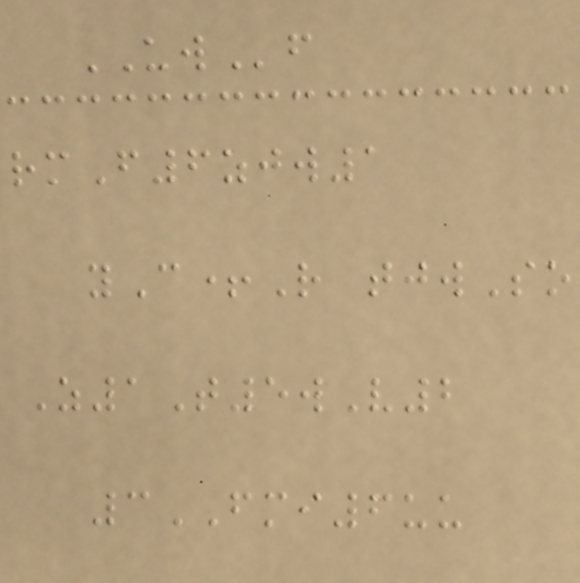UWf
rmF6zjw1
yC+R tjwSo
Z1T5wV2
3FMI6uu
